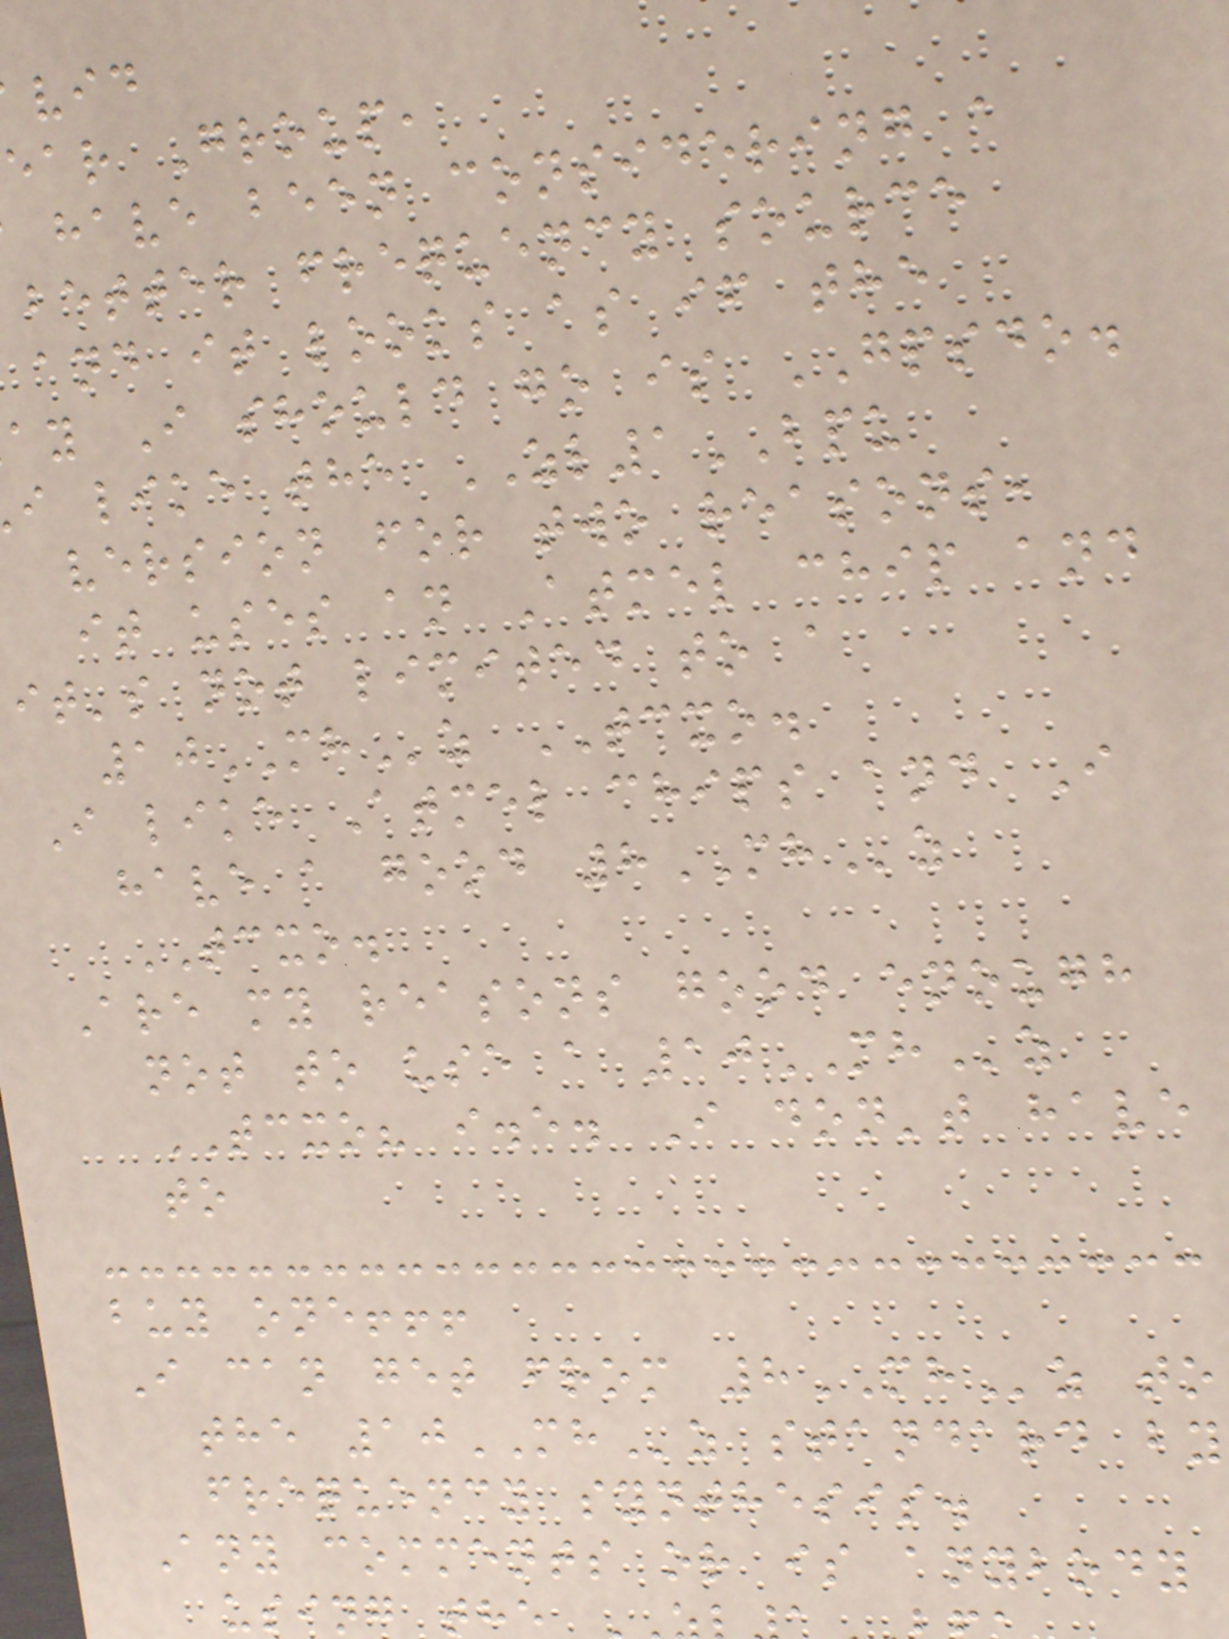ear Group,
have been considering a
better frequency source
and it looks as if the
ay I should go is GPSDO.
i like the ZL1BPU
version for two reasons,
it uses an Atmel chip and
it's not limited to a
10MHz TCXO.
I like Atmel chips and I
have a good 8MHz
TCXO.
Are my reasons good enough
not to use a 10MHz
TCXO? i.e. I don't have
to
buy one!!!
I can get from 8MHz to
the 10MHz standard by
frequency synthesis.
Any comments or is anybody
using th
